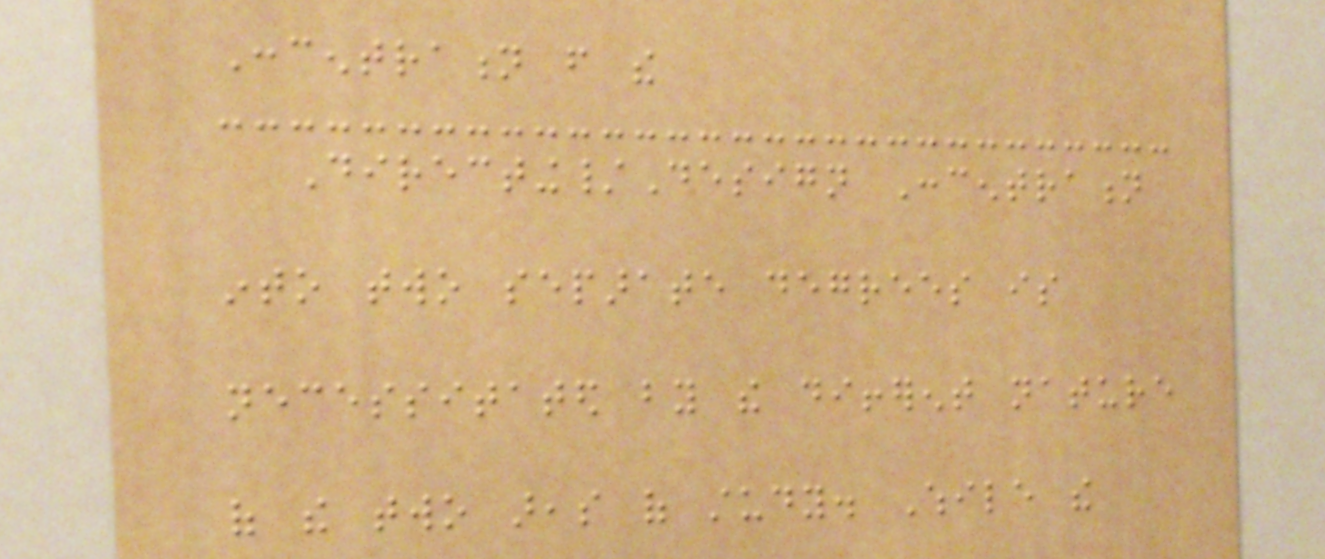Concentration from the
Directing/Design Concentration
into two separate degrees is
necessitated by the different nature
of the two areas of study. While the
